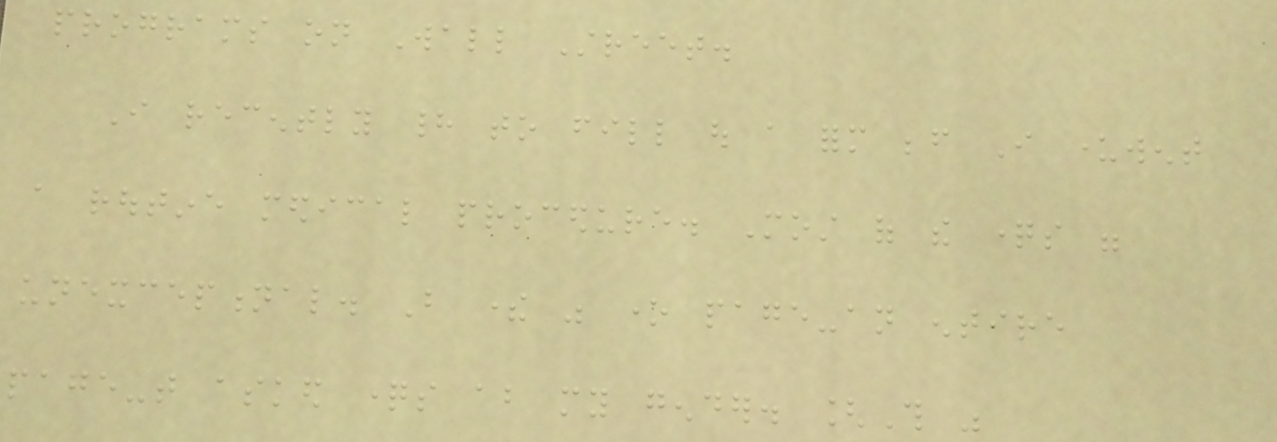programs on Wall Street.
I recently had to fill out a form before I underwent
a routine medical procedure. Most of the questions were
unexceptional. But there was one page-an entire
page-that asked questions about my gender. [This was
